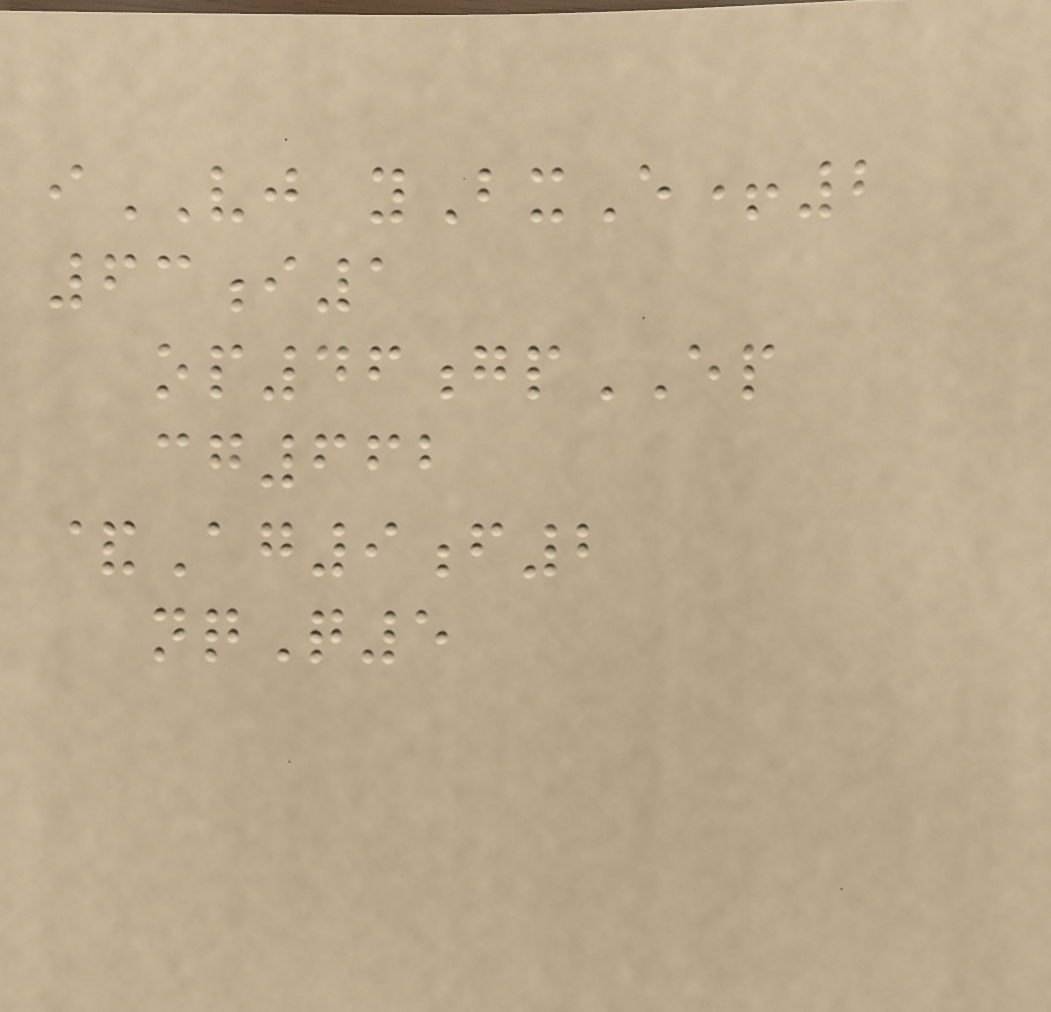iVJ yBxE+2
63i1
op46gpEP
cg662
&Ag9f2
nqQ5
